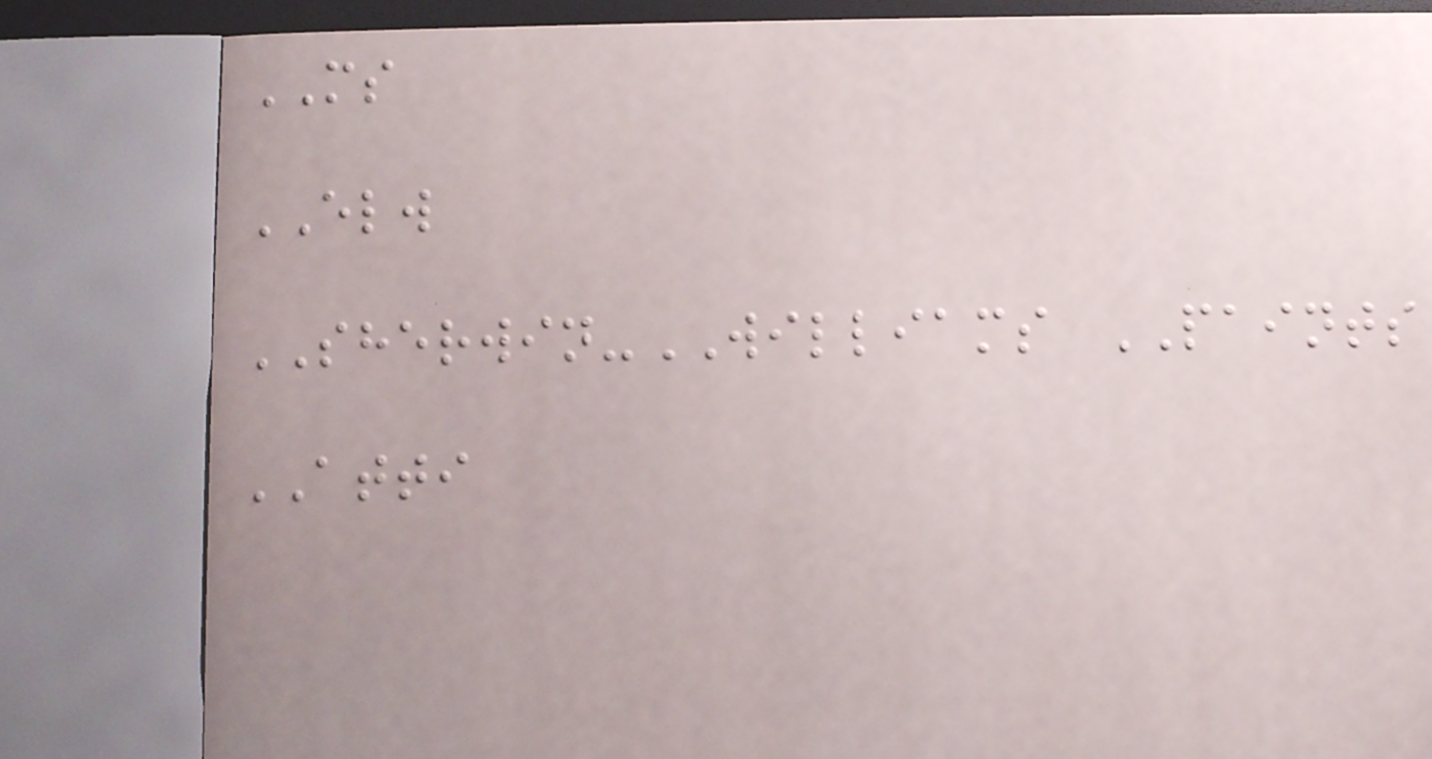MS
ELW
SHERWIN-WILLIAMS PAINTS
ATTI
